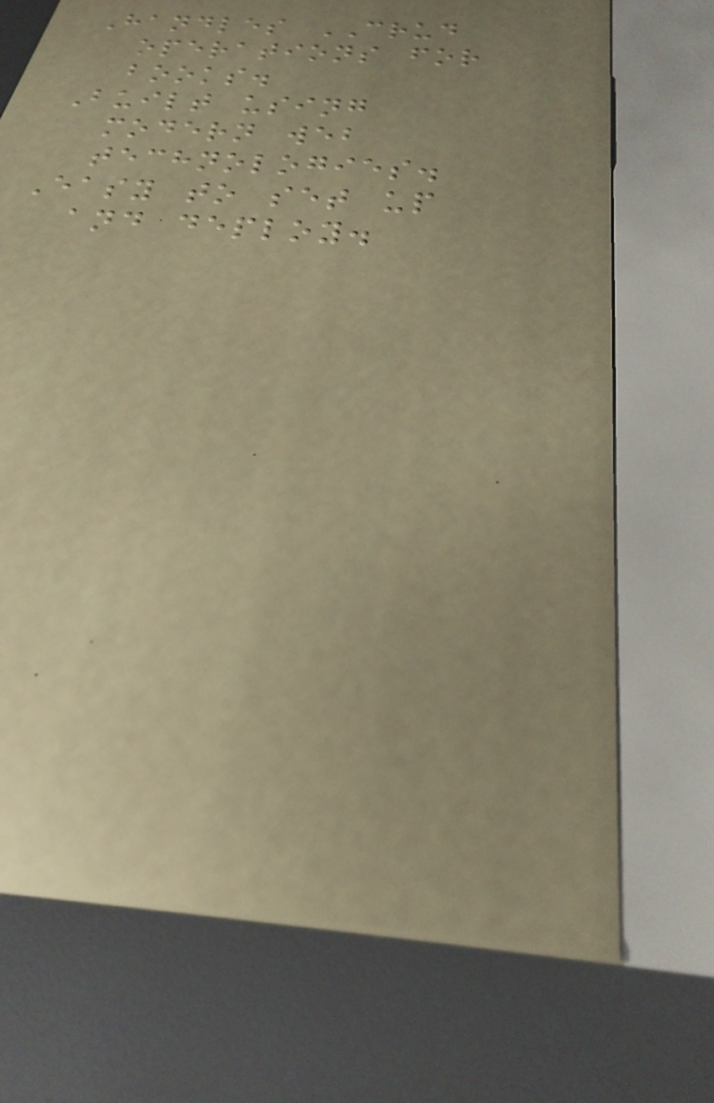Handles CRUD
operations for
books.
Built using
modern web
technologies.
Easy to set up
and deploy.
